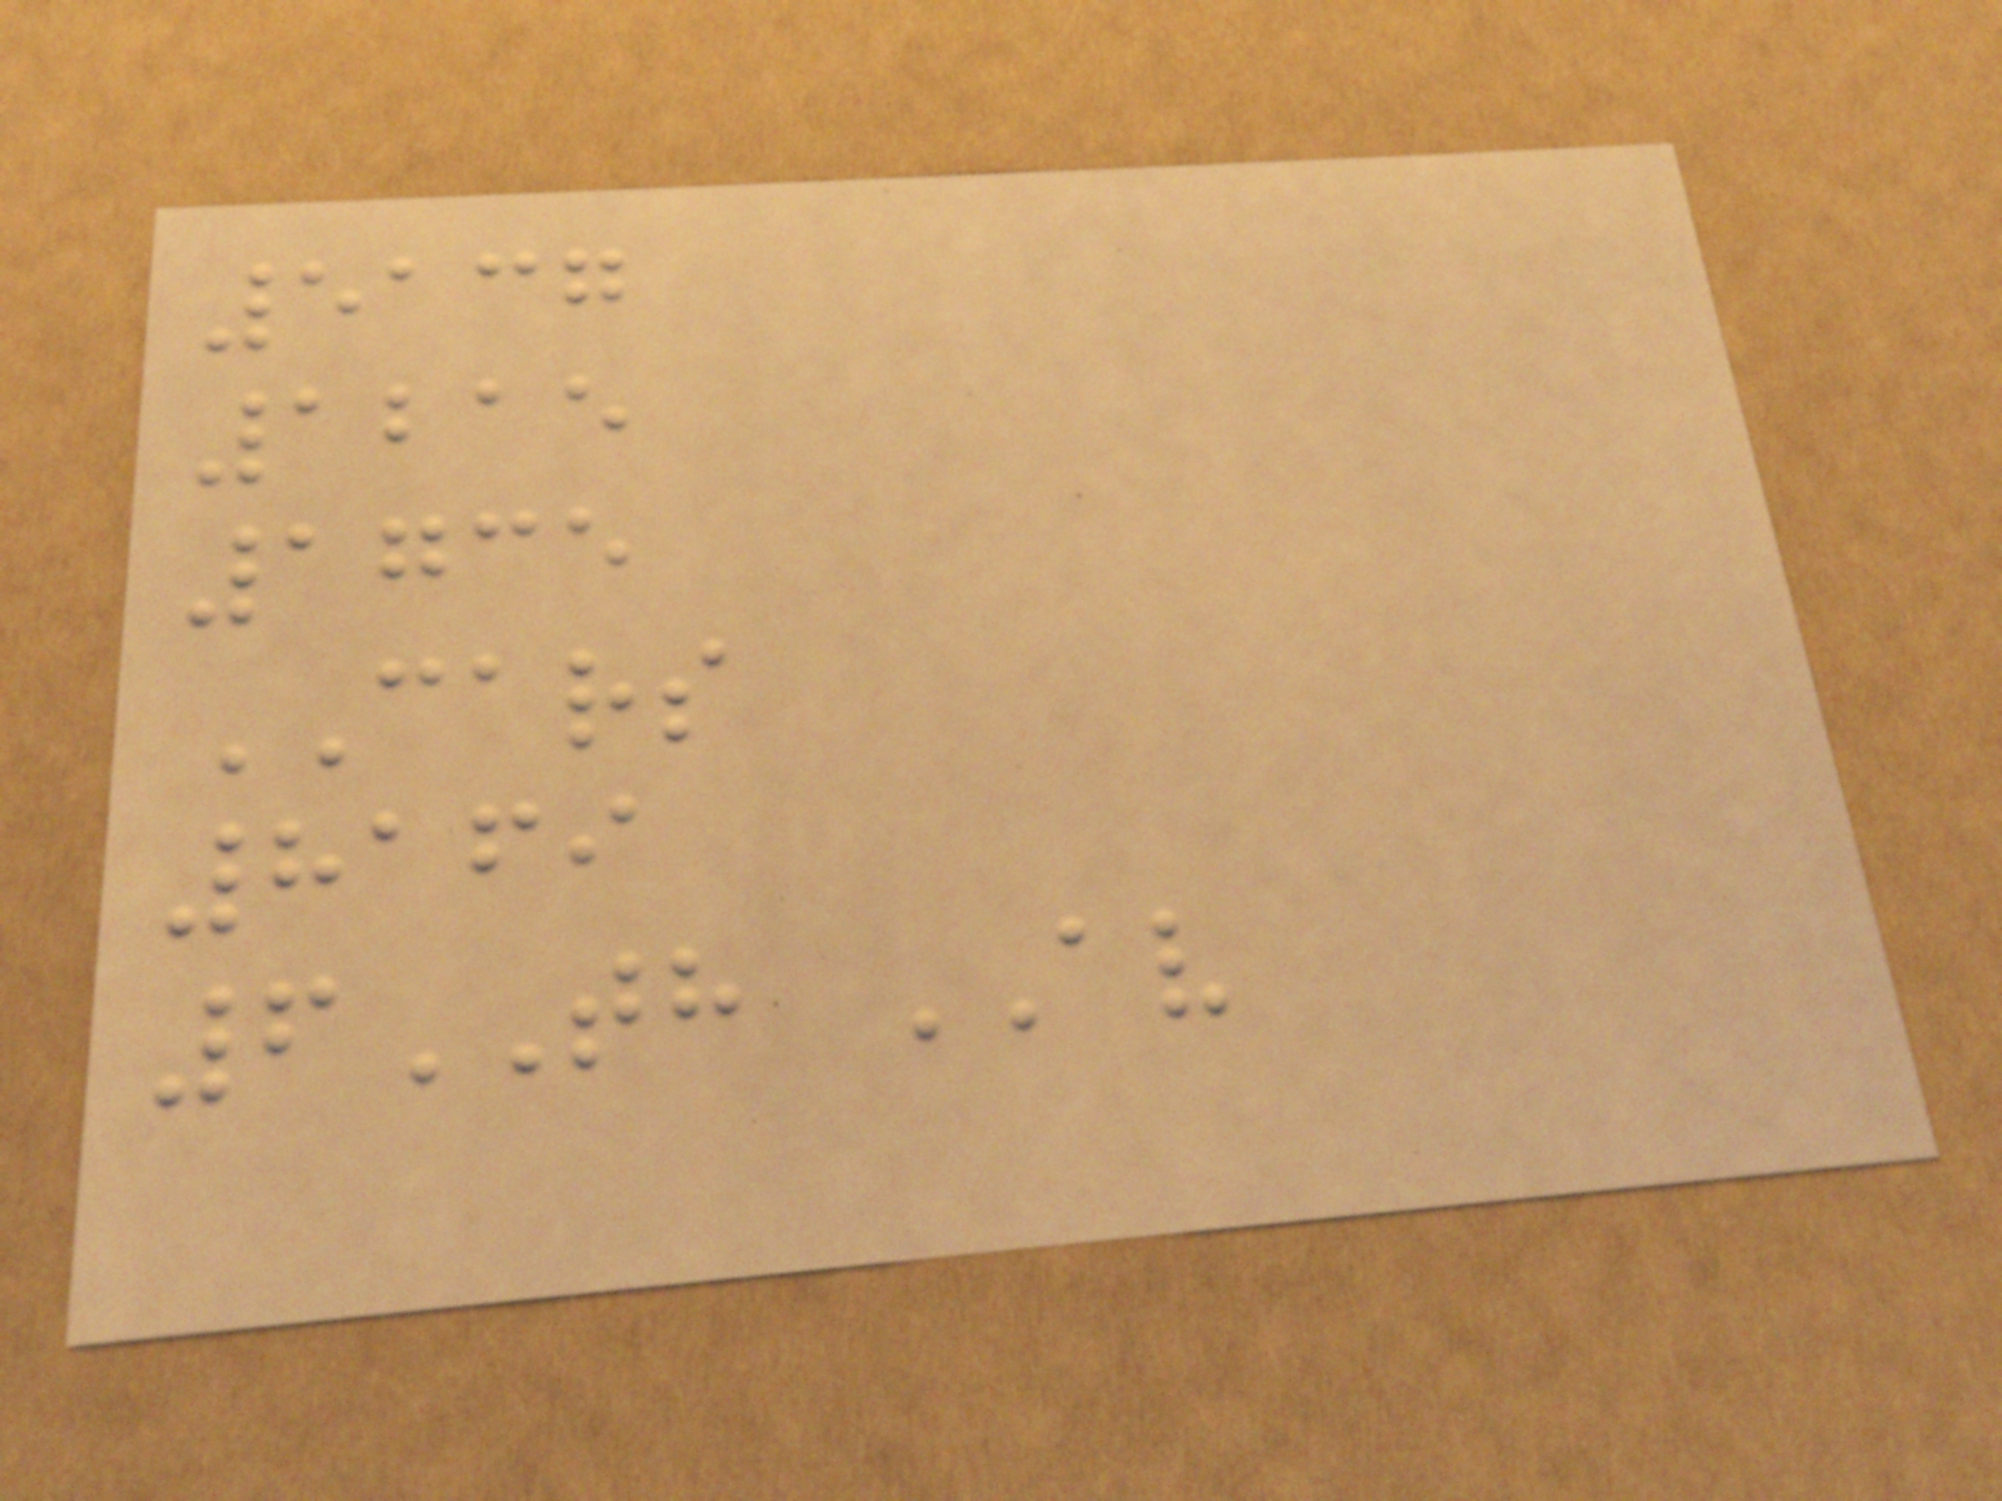5137
1215
1735
CARS
8169
6TH AV
